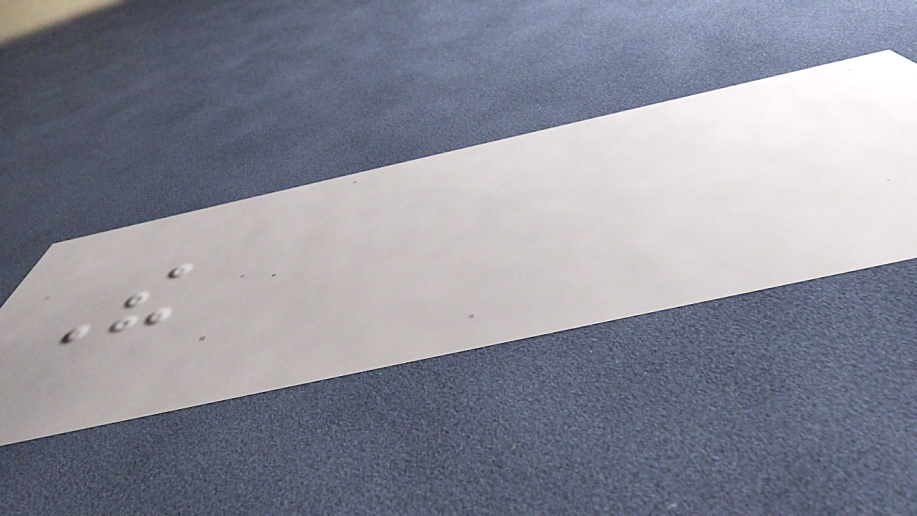The
